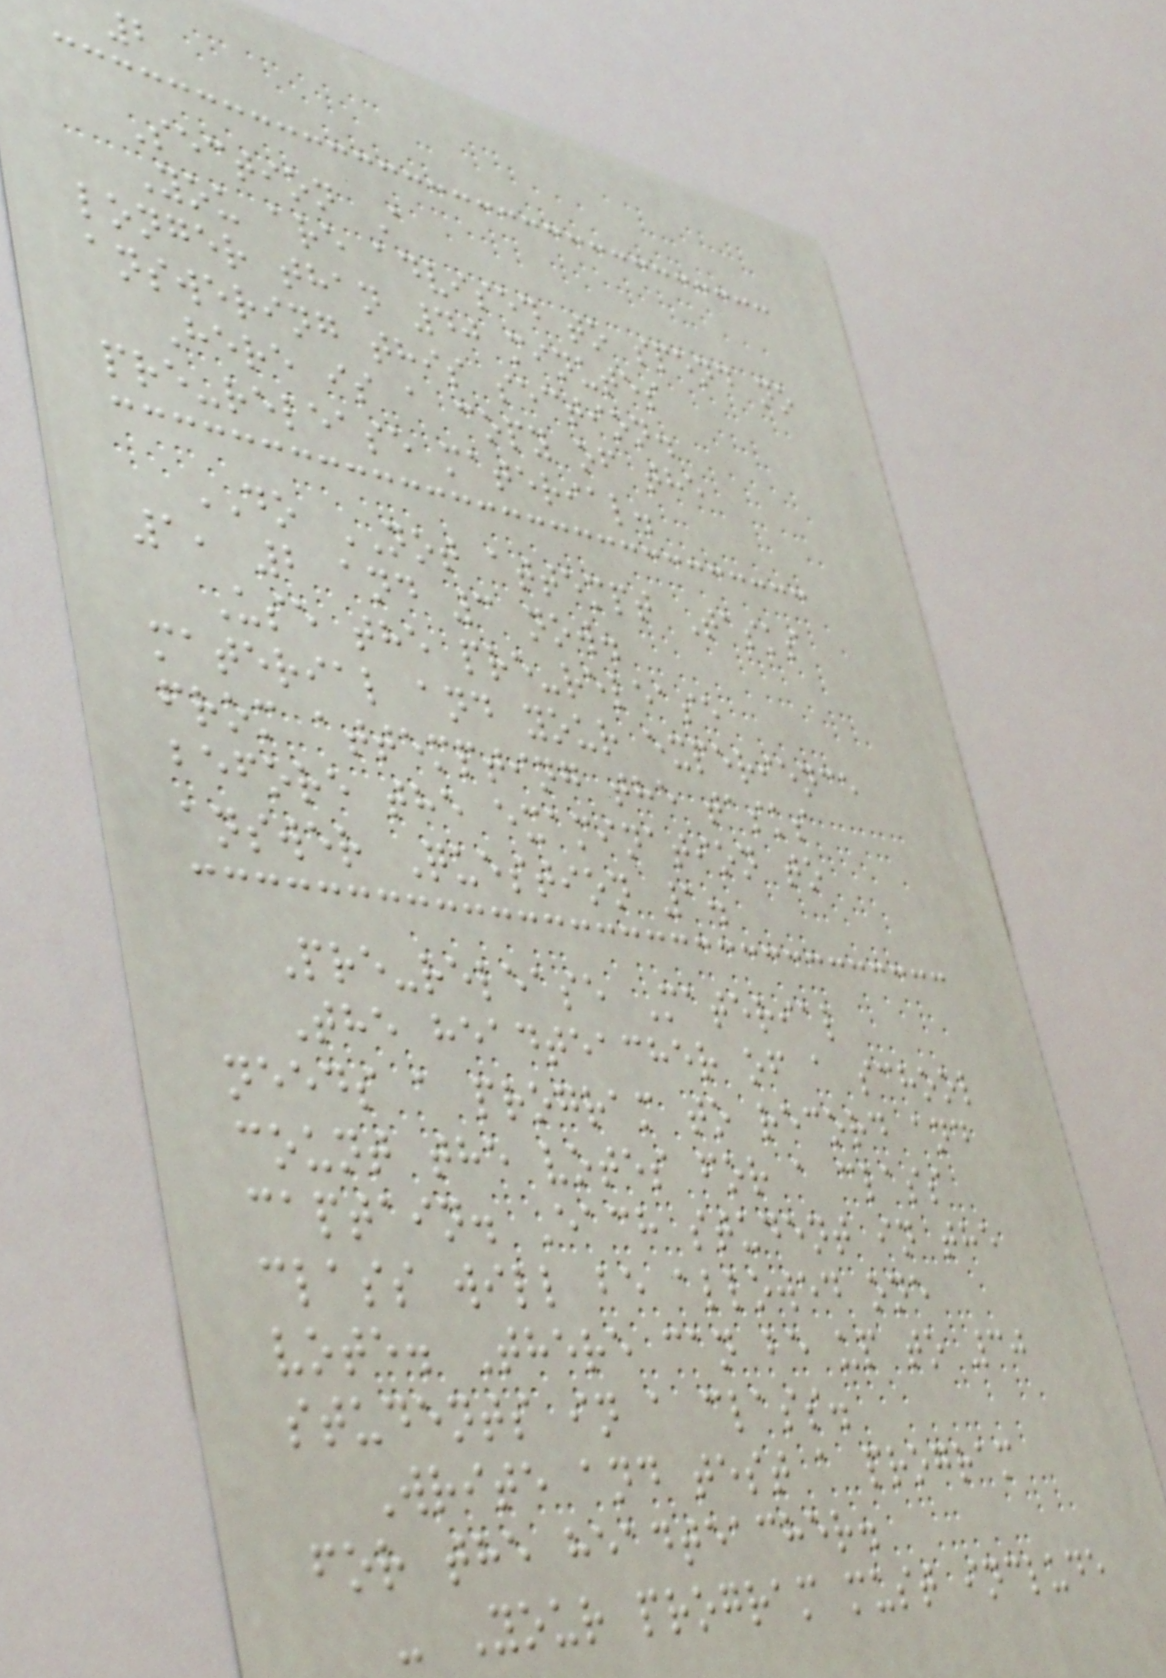2
Section A
You are advised to spend no
longer than 40 minutes
answering this section.
Here is a copy of the
pre-release material.
DO NOT attempt Tasks
1, 2 and 3 now.
Use the pre-release
material and your experience
from attempting the tasks
before the examination to
answer Question 1.
Pre-release Material
The headteacher of a school
needs a program to record and
count the votes for a class
captain. Each student in the
class will be allowed one
vote. There can be up to 30
students in a class.
Write and test a program
for the headteacher.
- Your program must include
